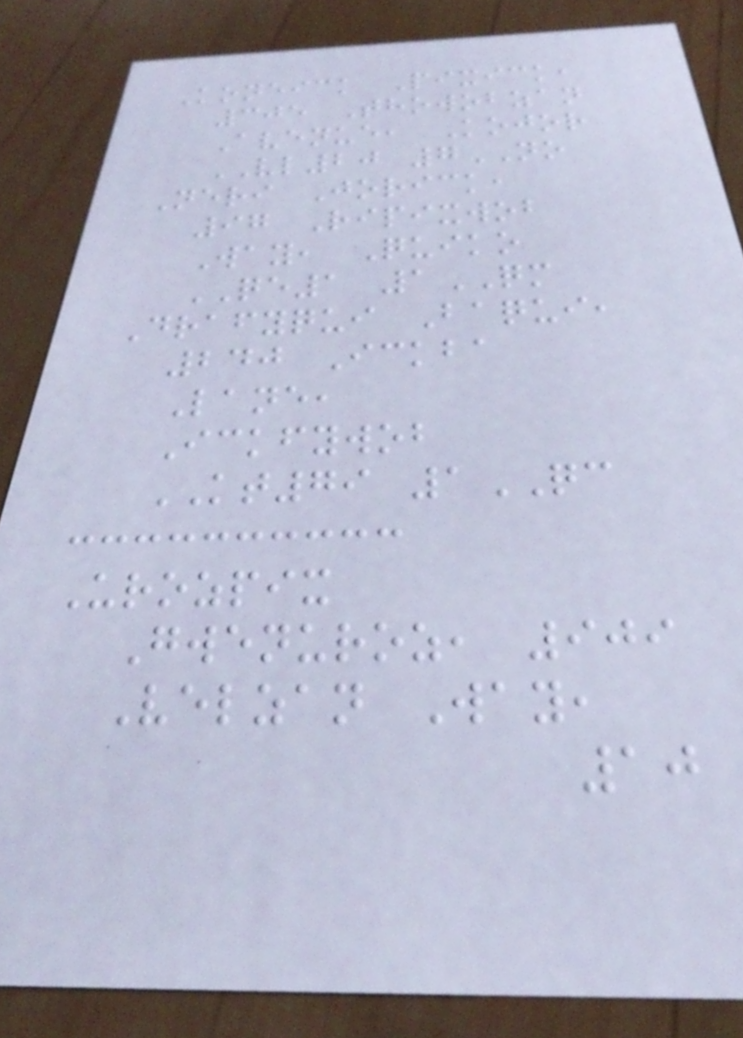Koneick Pixick,
305 Thowobzan
Avenue, Kojor
VL20 7NO
Neri Jorick,
97 Ripixwob
Way, Quiko
QE1 1QM
Drafyqui Baqui,
240 Ickba
Lane,
Ickfywob
KT79 1QC
Urozpix
Gwenuroz, 909
Velzan Way,
10
